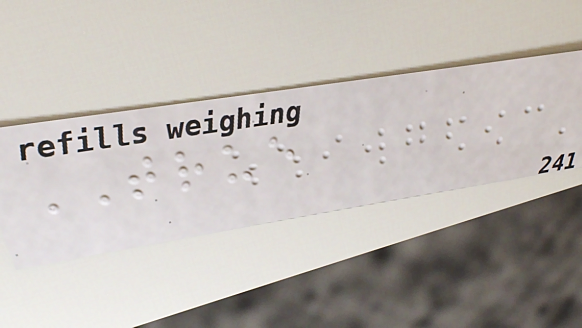TRUE
